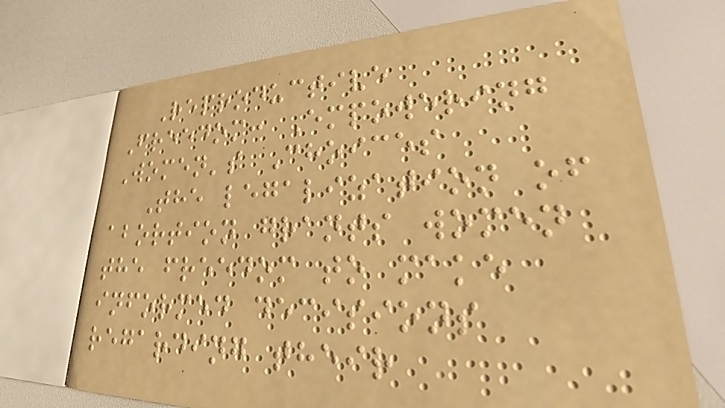Reproductive
Freedom: Empowering
Women's Choices
The legalization of
abortion grants women
the freedom to make
informed decisions
regarding their
